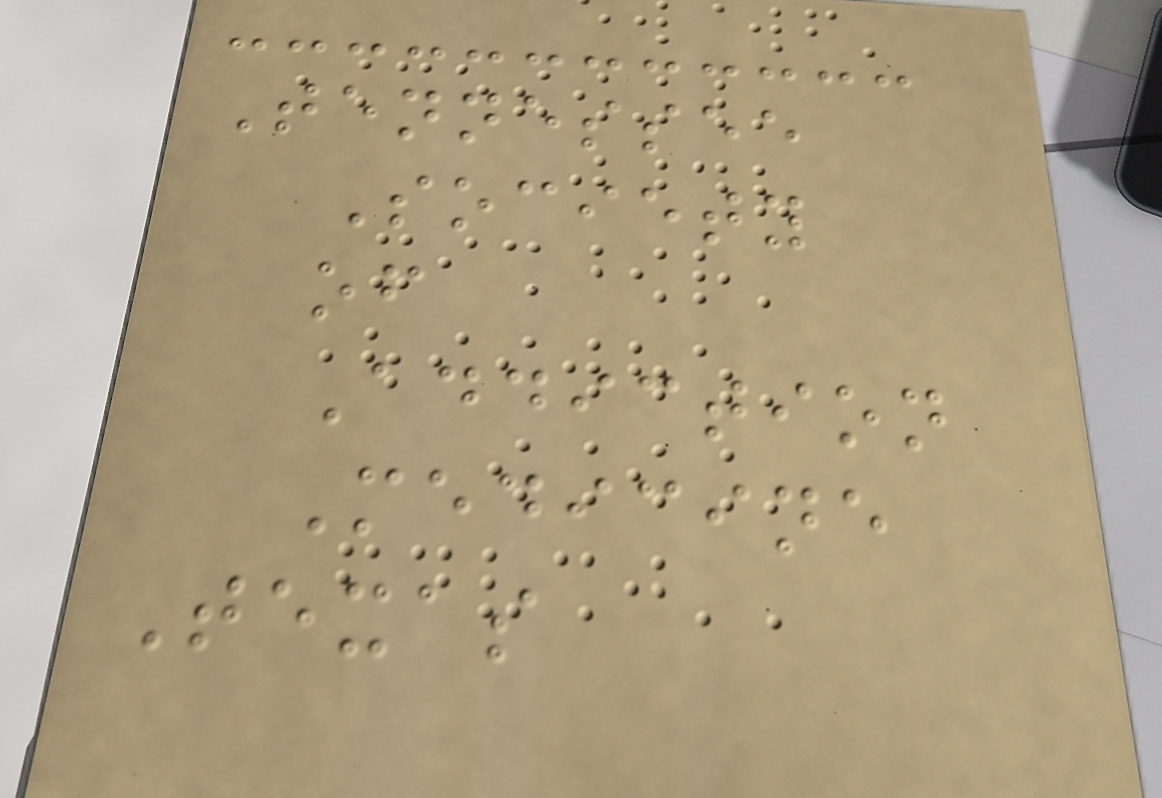Tennessee
Society
of
Addiction
Medicine
Texas
